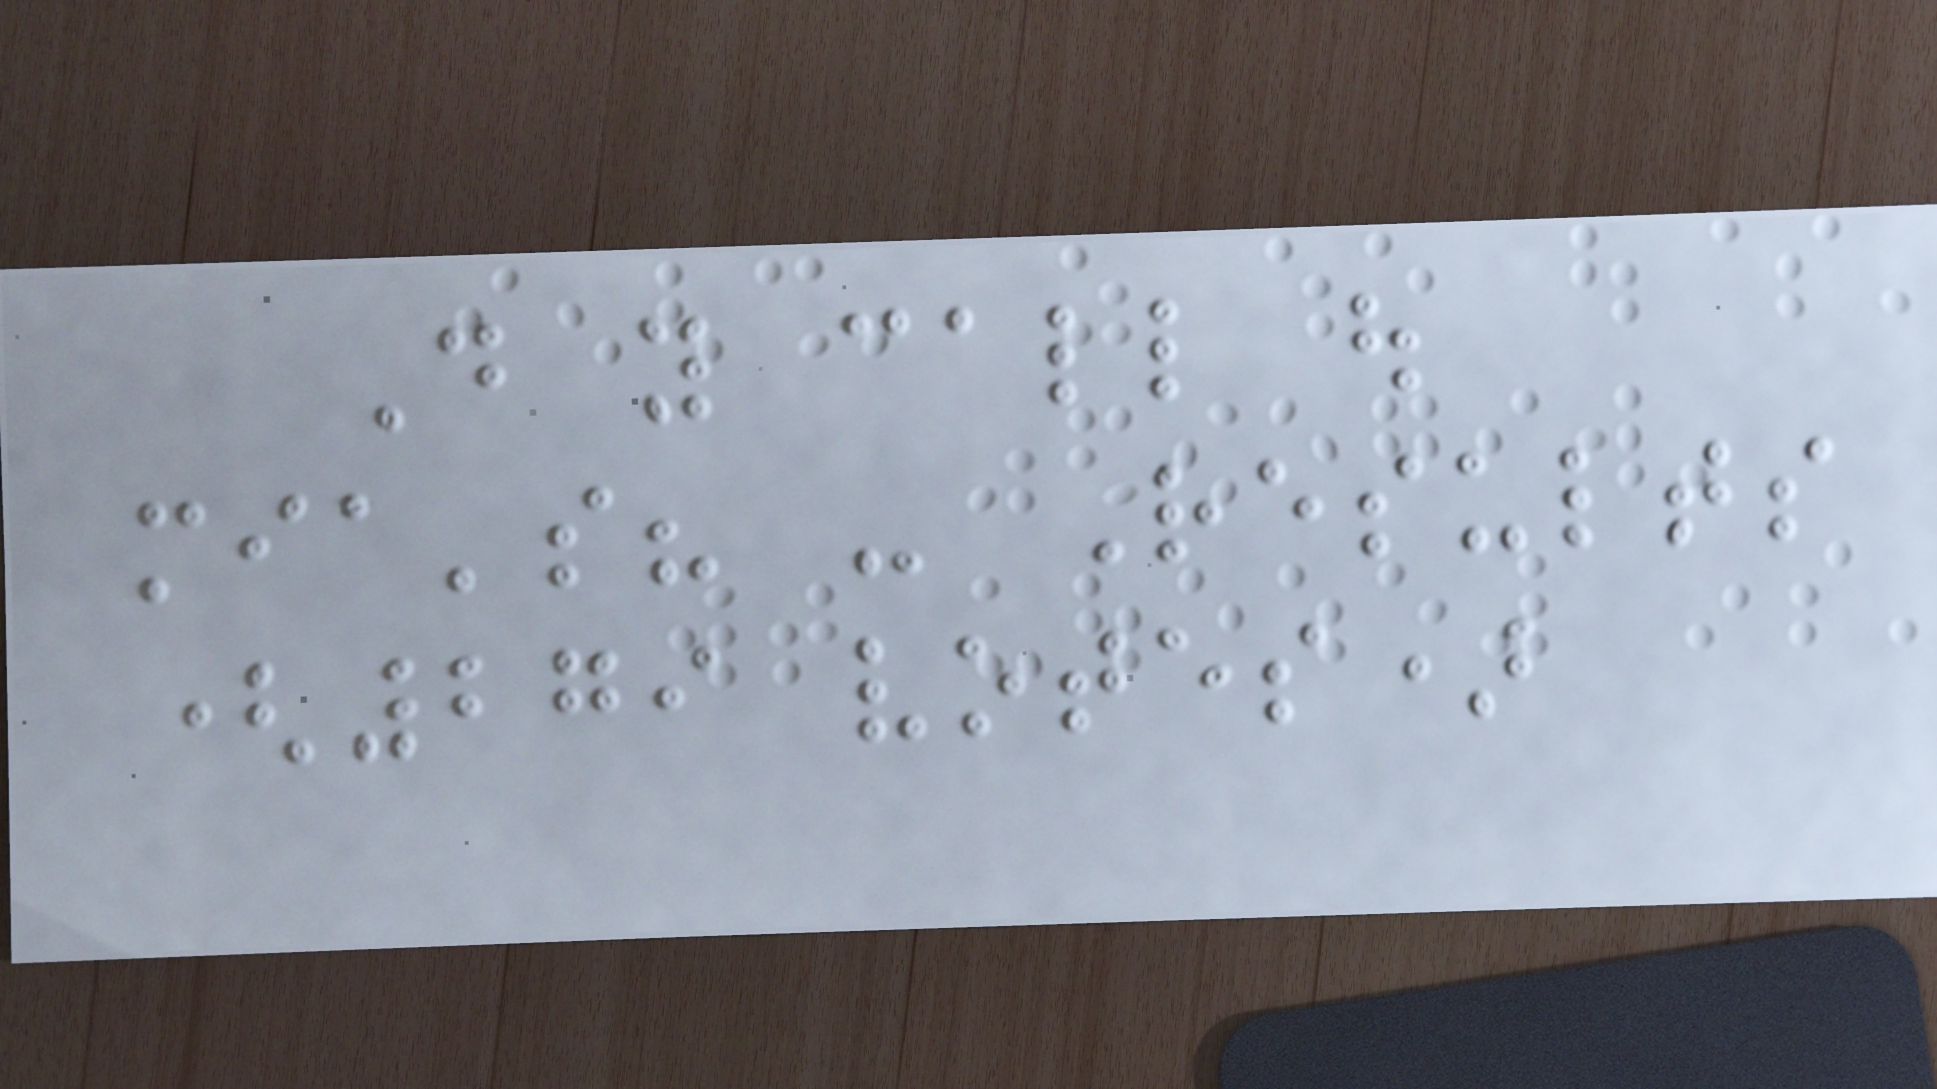Do you call out
mia's? - Results
(279 votes)
